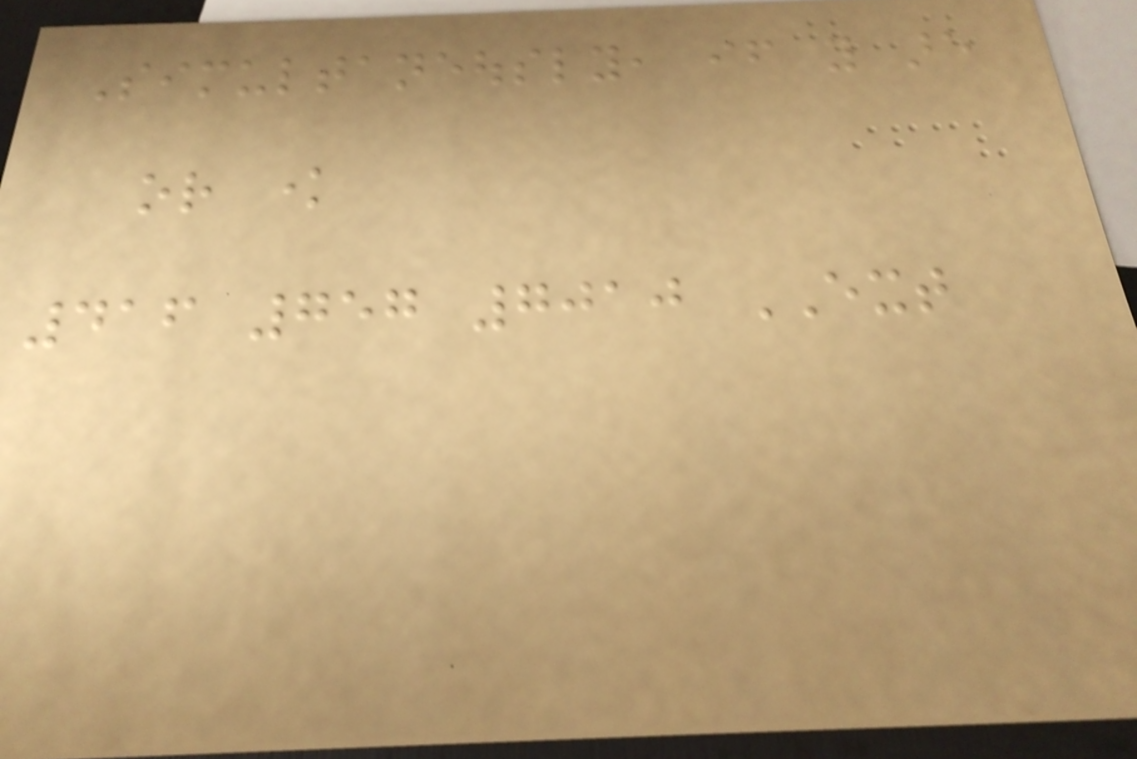Simultaneously, if you are
or know
416 757 7010 EXT
